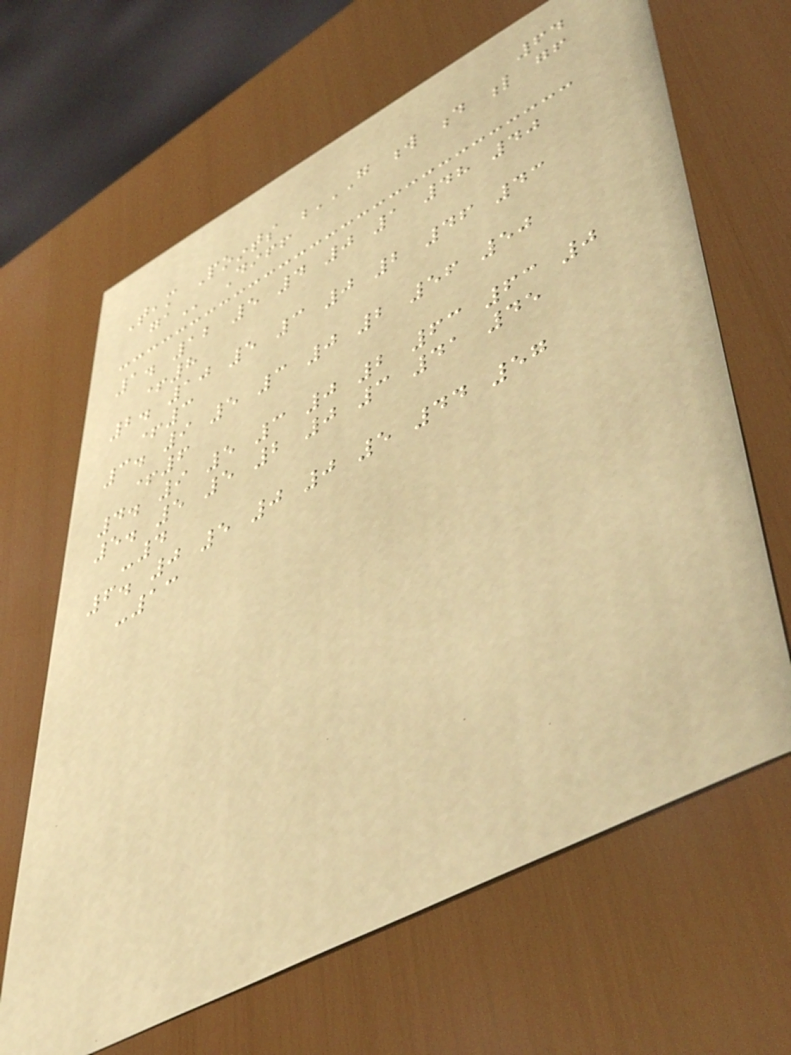64
Team Points G W D L GF
GA Diff
1. 12 5 4 0 1 48 40
+8
2. 10 5 3 0 2 46 43
+3
3. 9 5 3 0 2 56 50
+6
4. 9 5 3 0 2 63 63 0
5. 5 5 2 0 3 41 45
-4
6. 0 5 0 0 5 44 57
-13
